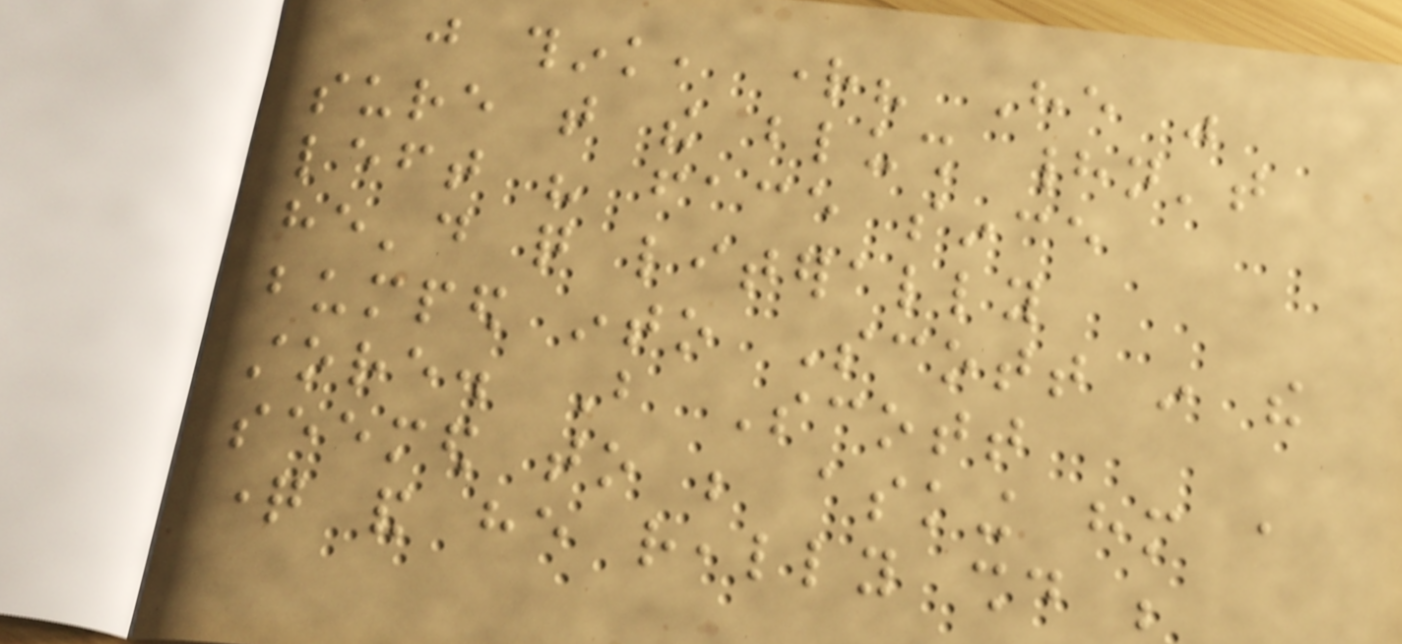just think, right? He was
sure that the blush hadn't
left his face since
he'd quite literally
bumped into Scott in the
store. But Scott
seemed to be asking him a
question and he really should be
